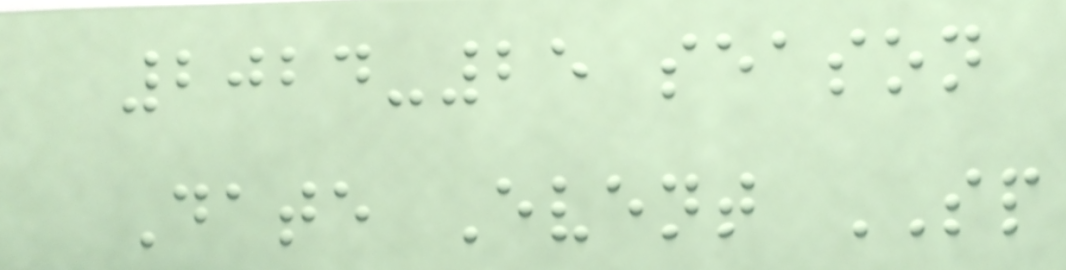2024-25 season
Date Event SP
